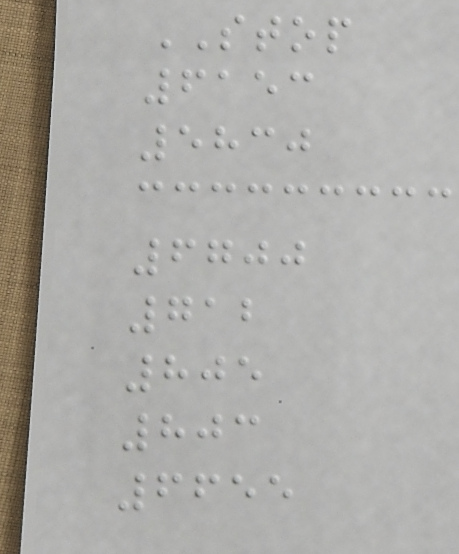STOP
6153
5830
6700
712
805
803
6655
